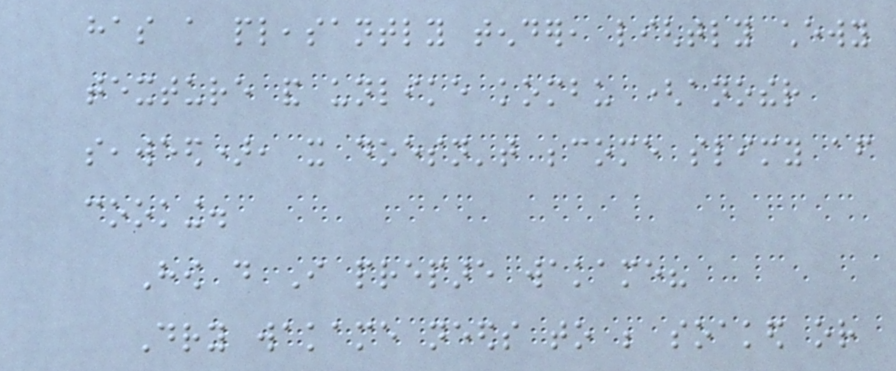has a pleasantly tender, lightly chewy
texture and unlike kombu (another
seaweed), it doesn't become slimy after
cooking.
How do I prepare wakame?
Dry wakame needs to be soaked or
